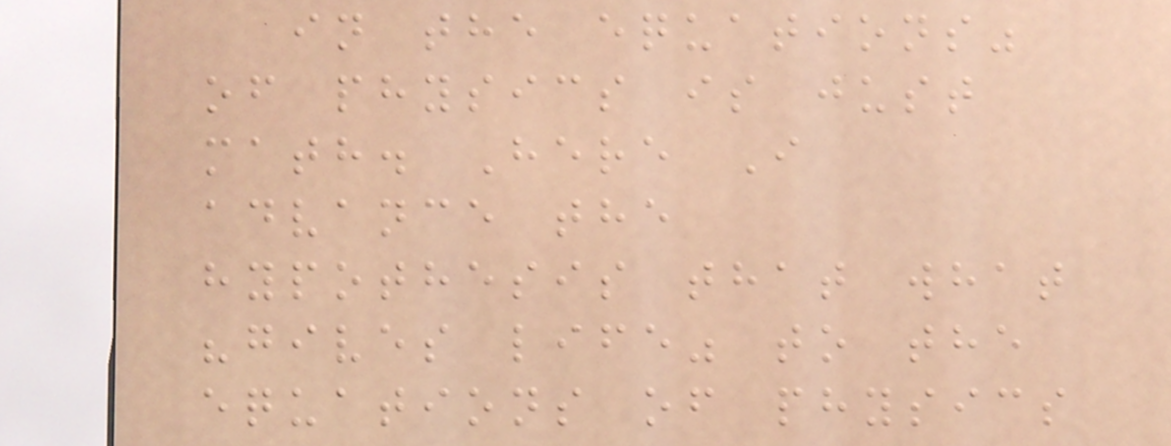in the equations"
of physics is just
math. Here I
advance the
hypothesis that what
"gives life" to the
equations of physics
